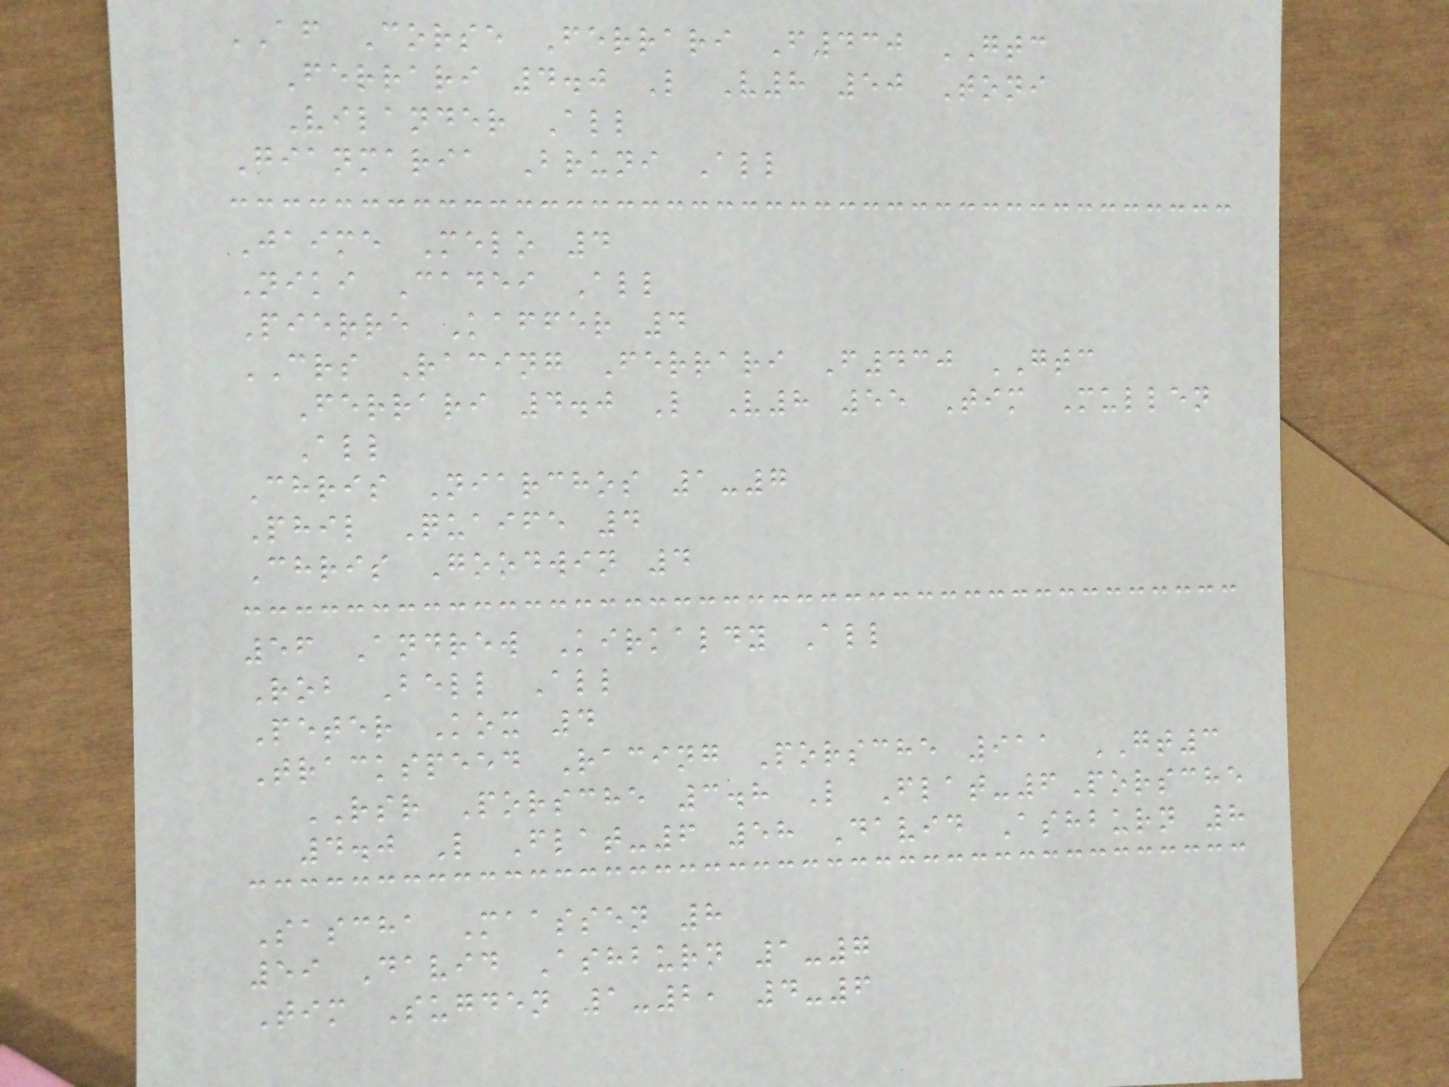AF Corse Ferrari F430 GTC
Ferrari 4.0 L V8 50 Toni
Vilander All
Gianmaria Bruni All
Jaime Melo 4
Niki Cadei All
Pierre Kaffer 4
CRS Racing Ferrari F430 GTC
Ferrari 4.0 L V8 55 Tim Mullen
All
Chris Niarchos 1-7
Phil Quaife 4
Chris Goodwin 4
56 Andrew Kirkaldy All
Rob Bell All
Peter Kox 4
Trackspeed Racing Porsche 911 GT3
RSR Porsche 3.8 L Flat-6Porsche
4.0 L Flat-6 58 David Ashburn 8
Sascha Maassen 8
59 David Ashburn 1-7
Tim Sugden 1-2, 4-6
